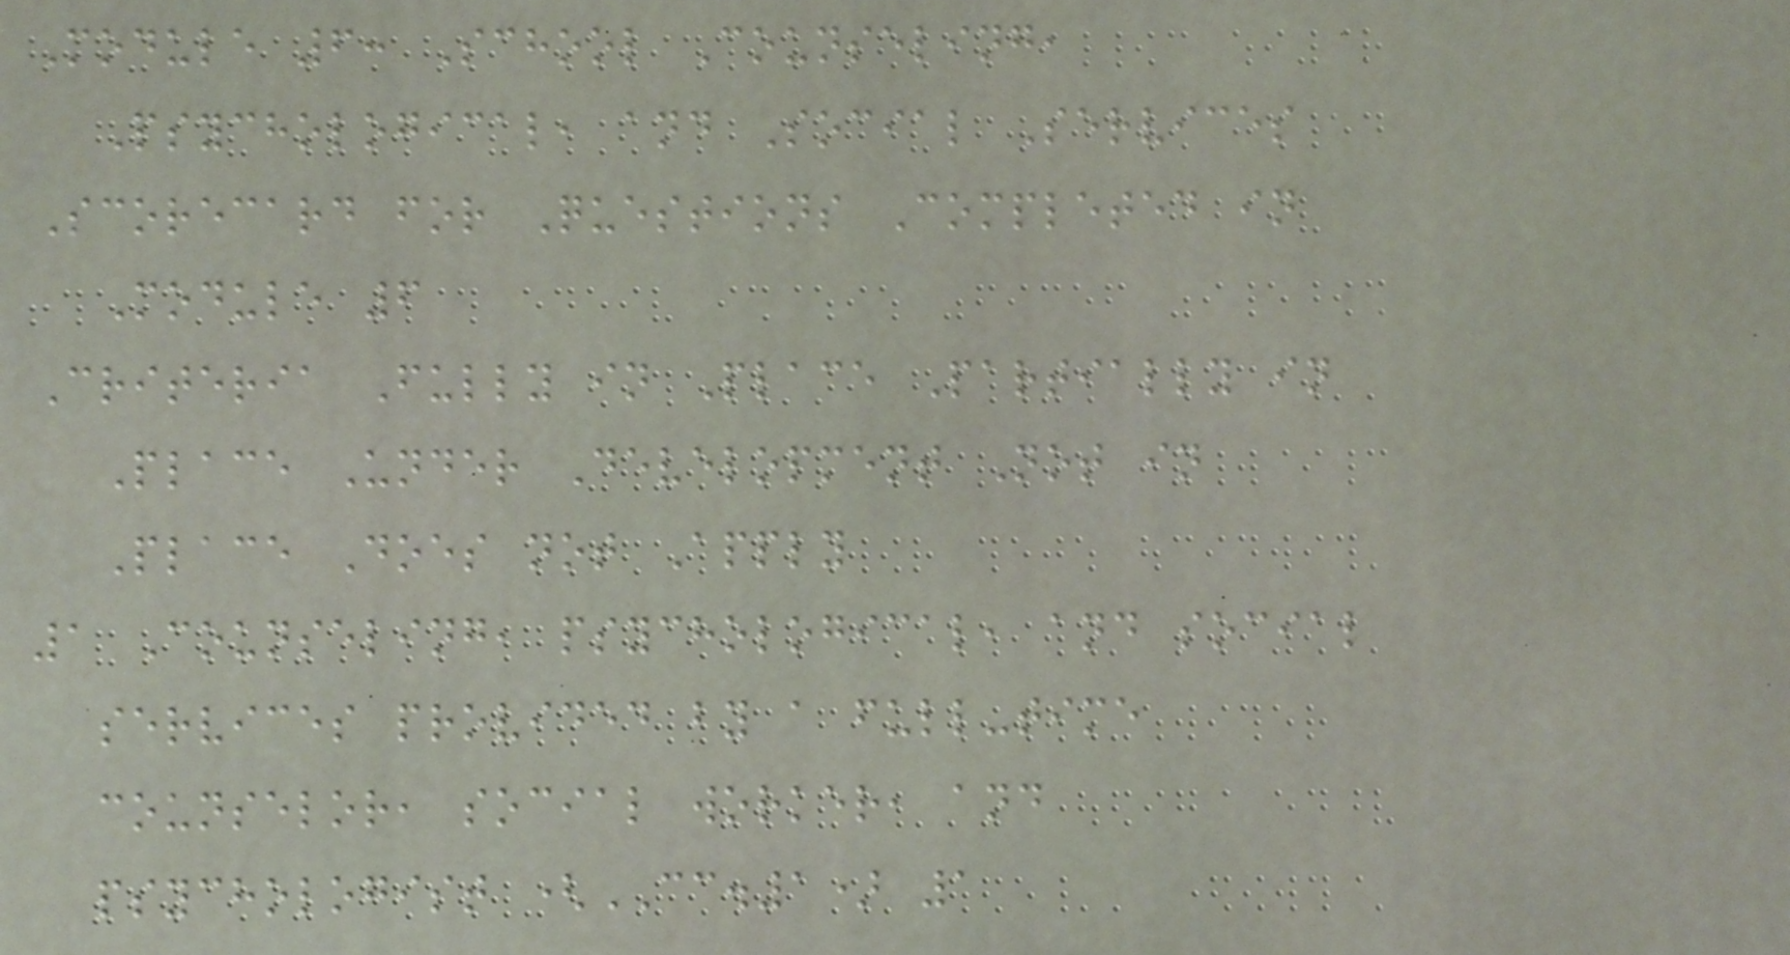Module 6: School Counseling,
Psychological, and Social Services
Scorecard for Questions Completed in
Module 6
Criteria Fully in Place Partially in
Place Under Development Not in
Place Does not Apply
1 Counseling, psychological, and social
services provided by a full-time
counselor, social worker, and
psychologist (CC.1) 1
